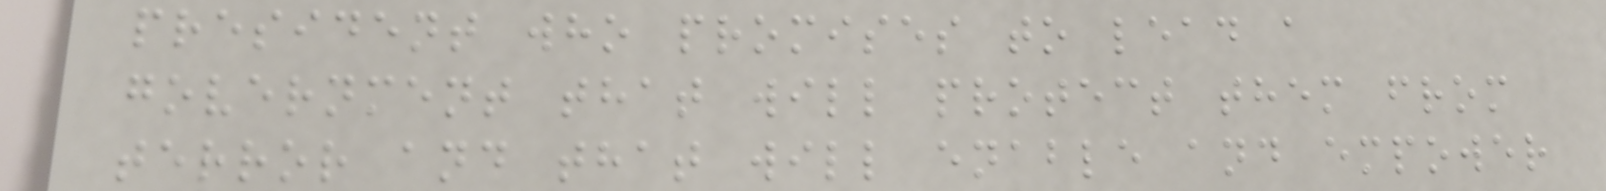president who promises to lead a
government that will protect them from
terror and that will enable and empower
